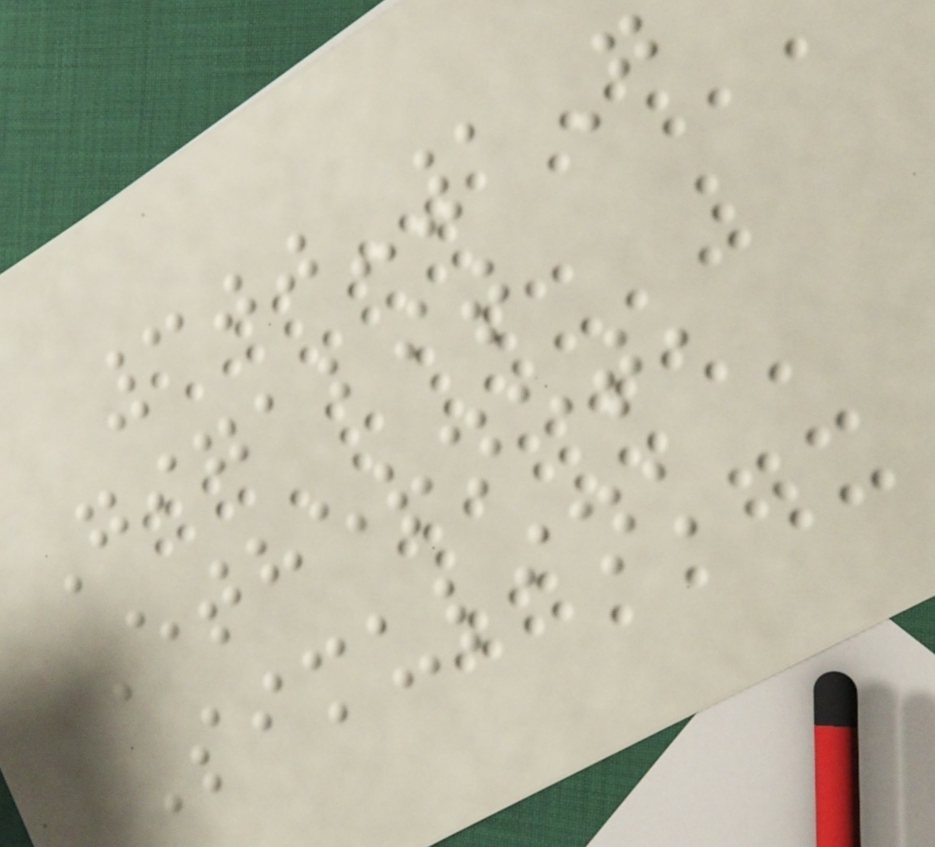300-1G
Gigabit
Ethernet,
Simulink
